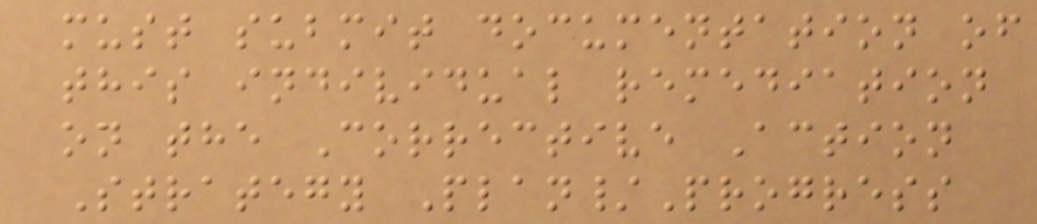must submit documentation of
this individual remediation
on the Corrective Action
Strategy Plan/Progress
